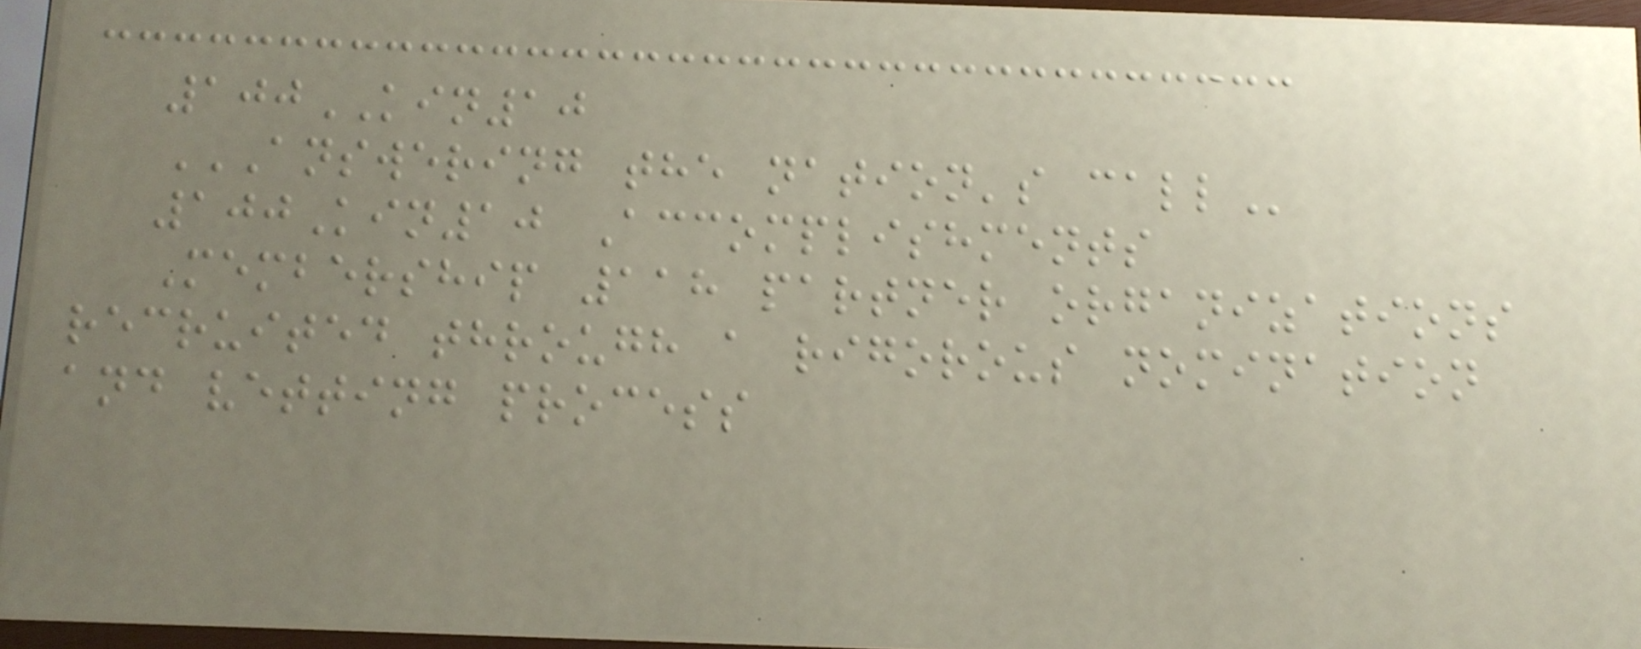100KIN10
ANSWERING THE NATION'S CALL
100Kin10 Accomplishments
Membership 118 partner organizations
recruited through a rigorous nomination
and vetting process
